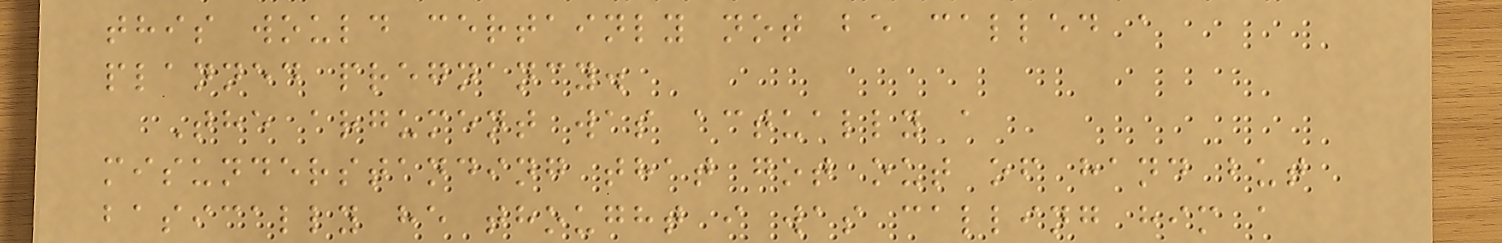this would certainly not be called a
planned pregnancy.
The argument was actually a
misunderstanding that got out of hand but
basically he thought i was calling him a
